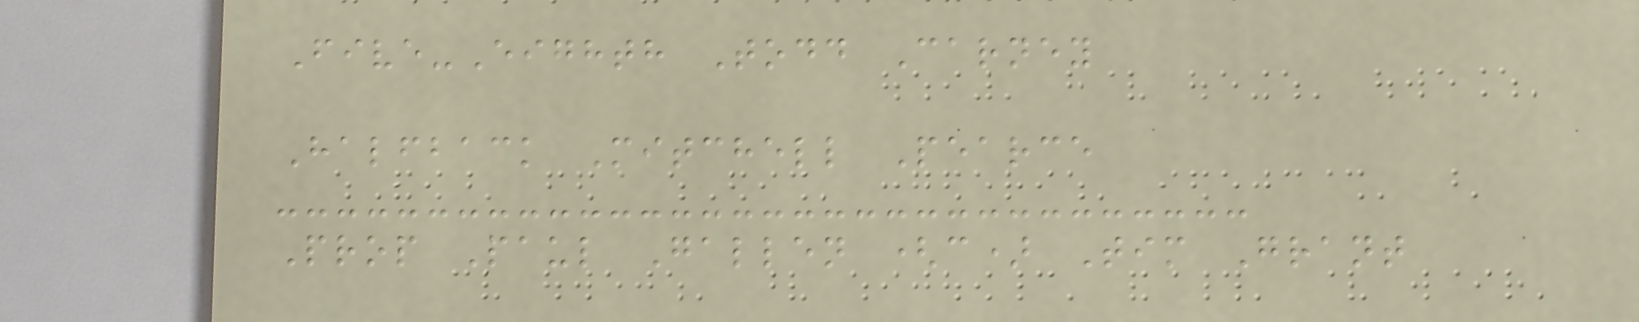Five-Eighth Todd Carney
Halfback Mitchell Pearce
Prop Paul Gallen (c) Tim Grant
